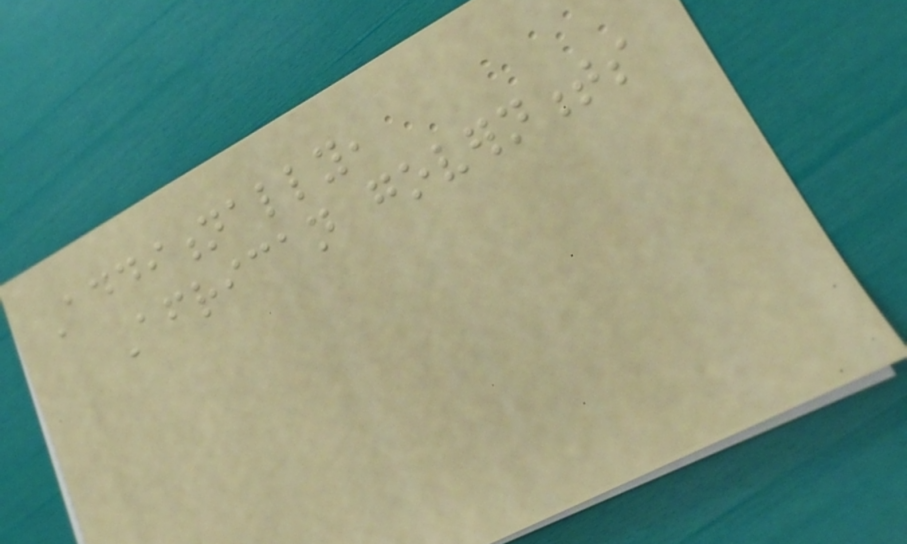Additionally,
African governments
